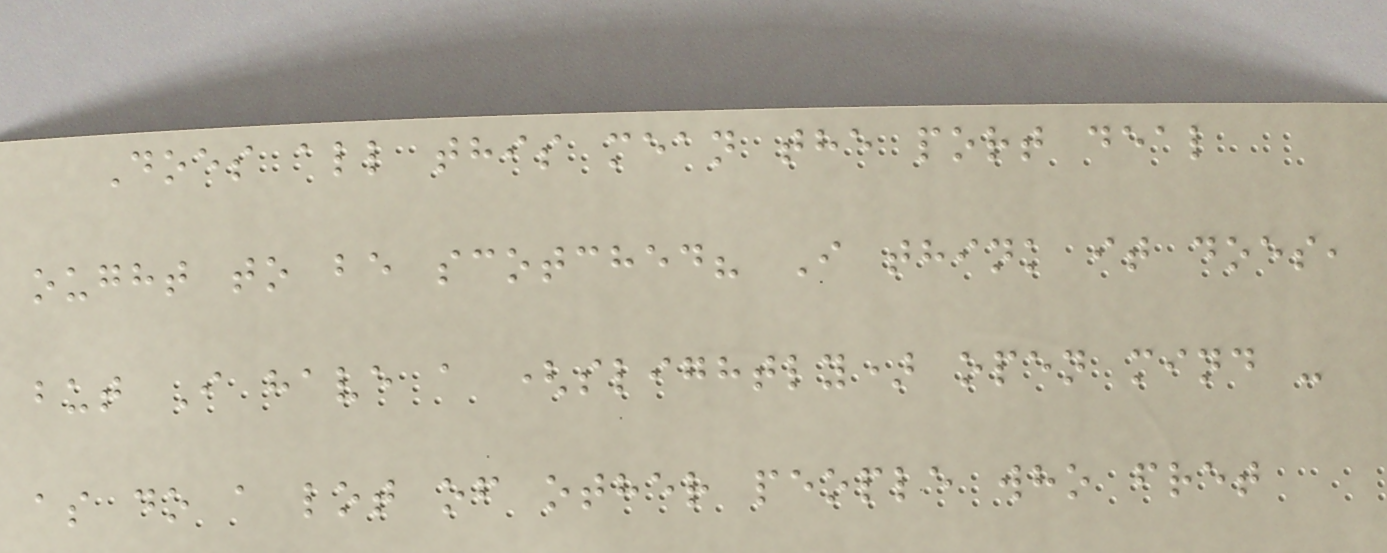Does all this mean the port deal
ought to be scotched? I think it does,
but I have a (slightly) open mind -
as do a lot of other people who fret
